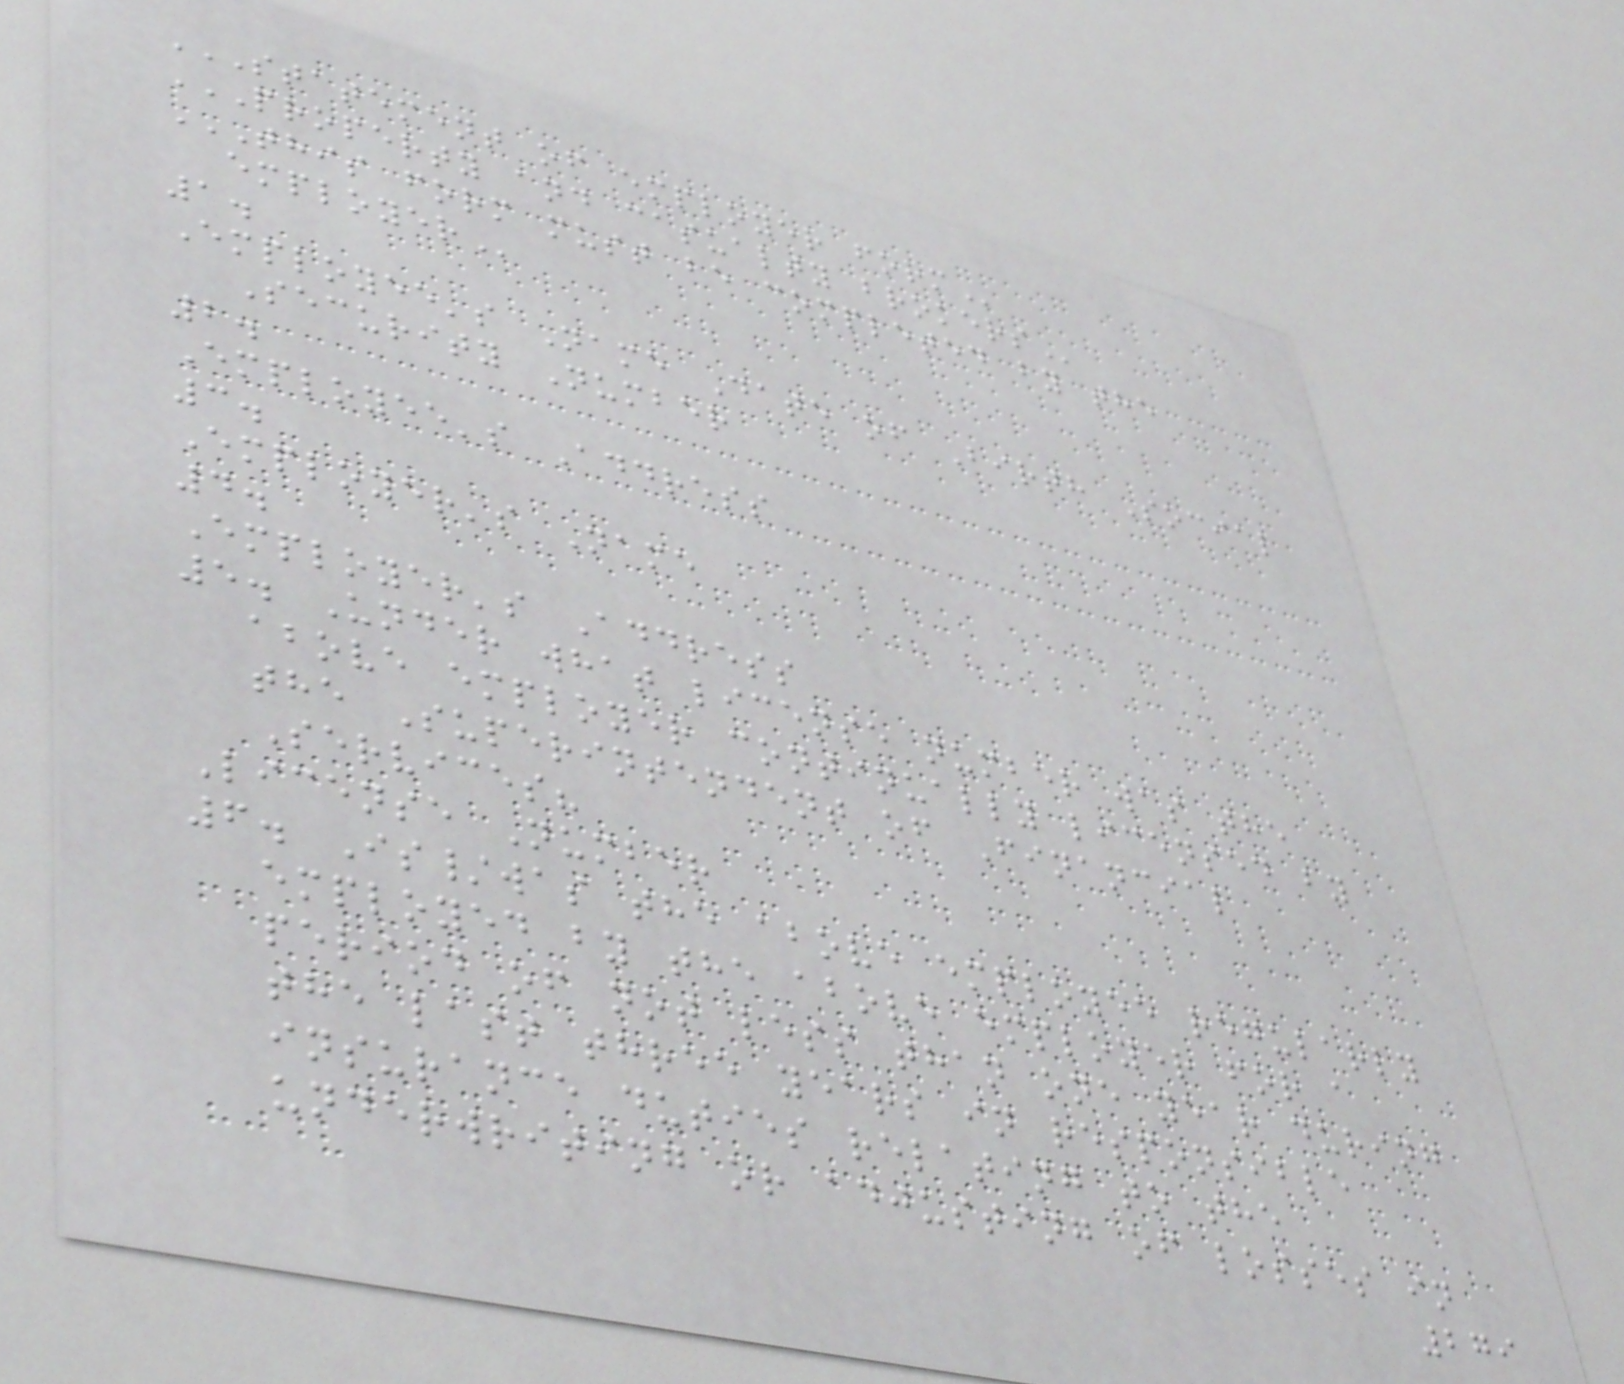STATEMENT OF EMPLOYER FORM
PROPERTY AND CASUALTY BROKERS
THIS FORM MUST BE COMPLETED BY THE
EMPLOYER
1.
Employee's Name Date of Birth Social
Security Number
2.
Employee's Address
3.
Employer's Name
4.
Employer's Address
5. Under what license number was the
above employer continually licensed by
the Superintendent of Financial
Services?
License Number
6. Is/was the above employee regularly
employed by the above employer for a
period of not less than one year during
the last three years in responsible
insurance duties relating to the
underwriting or adjusting of losses in
279
